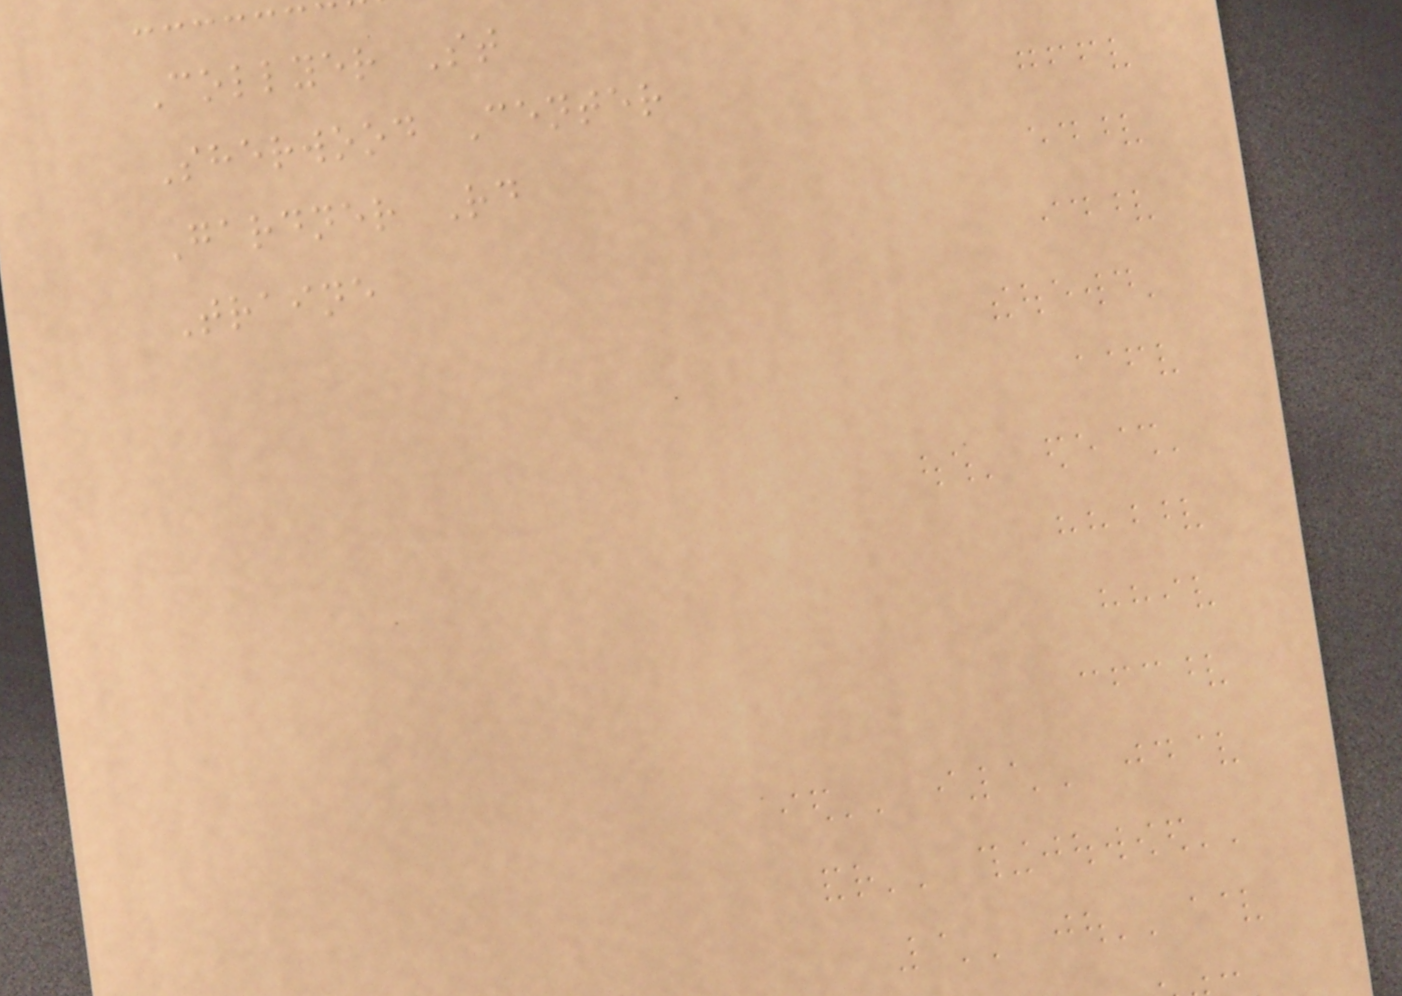Collyer St
Sherwood Center
Gardner Rd
Traine
